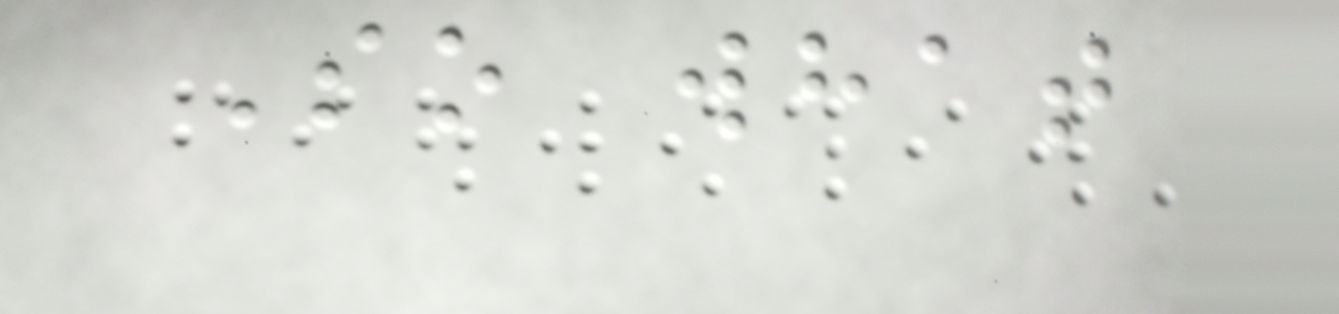So what
